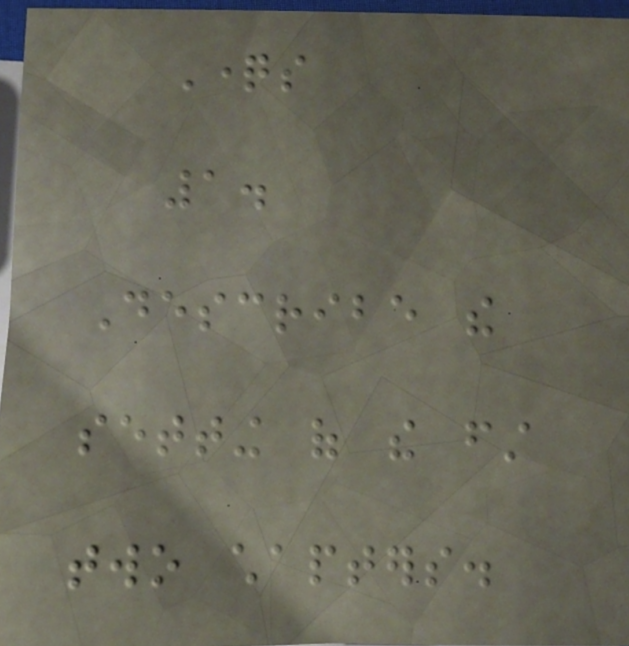Questions
1.
Describe the
setting of the first
two chapters.
